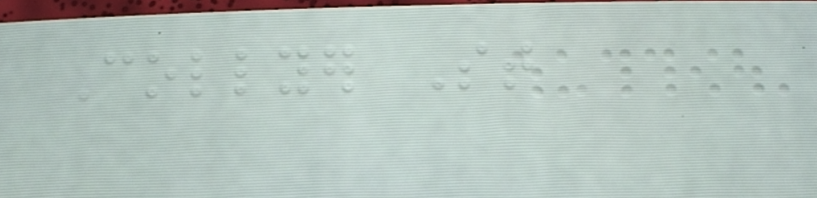Collyer St
